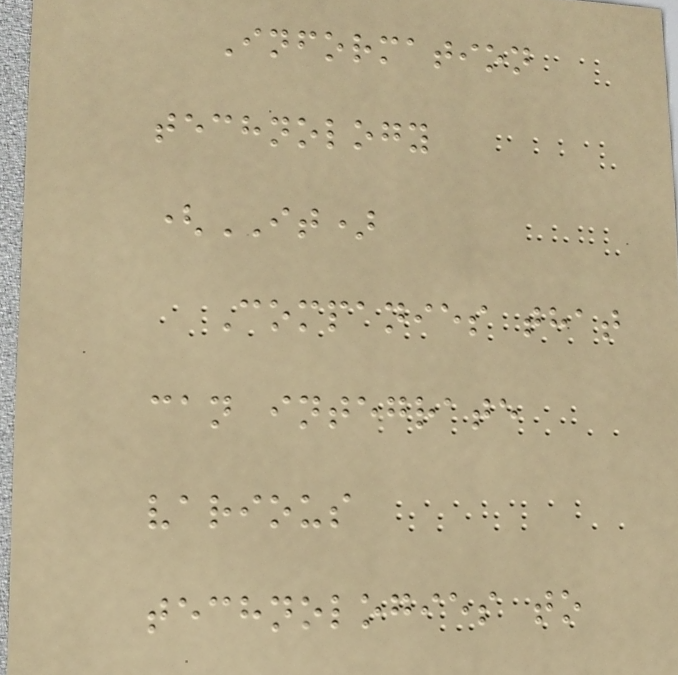Information
technology
(IT)
Companies that
can integrate
various
technologies to
